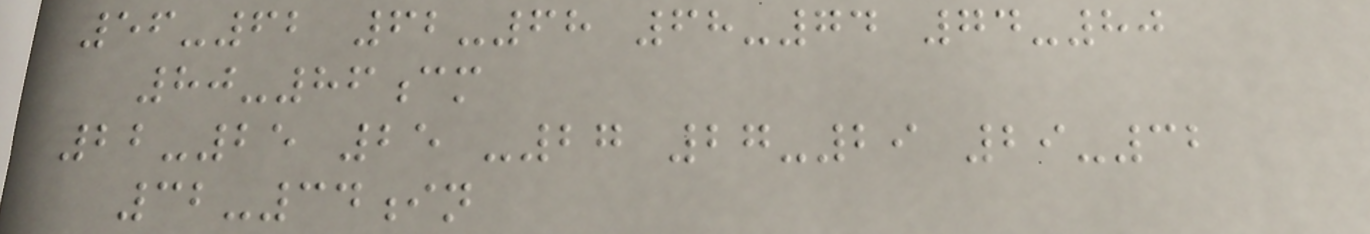56-62 62-68 68-74 74-80
80-86cm
22-25 25 -27 27-29 29-32
32-34in
